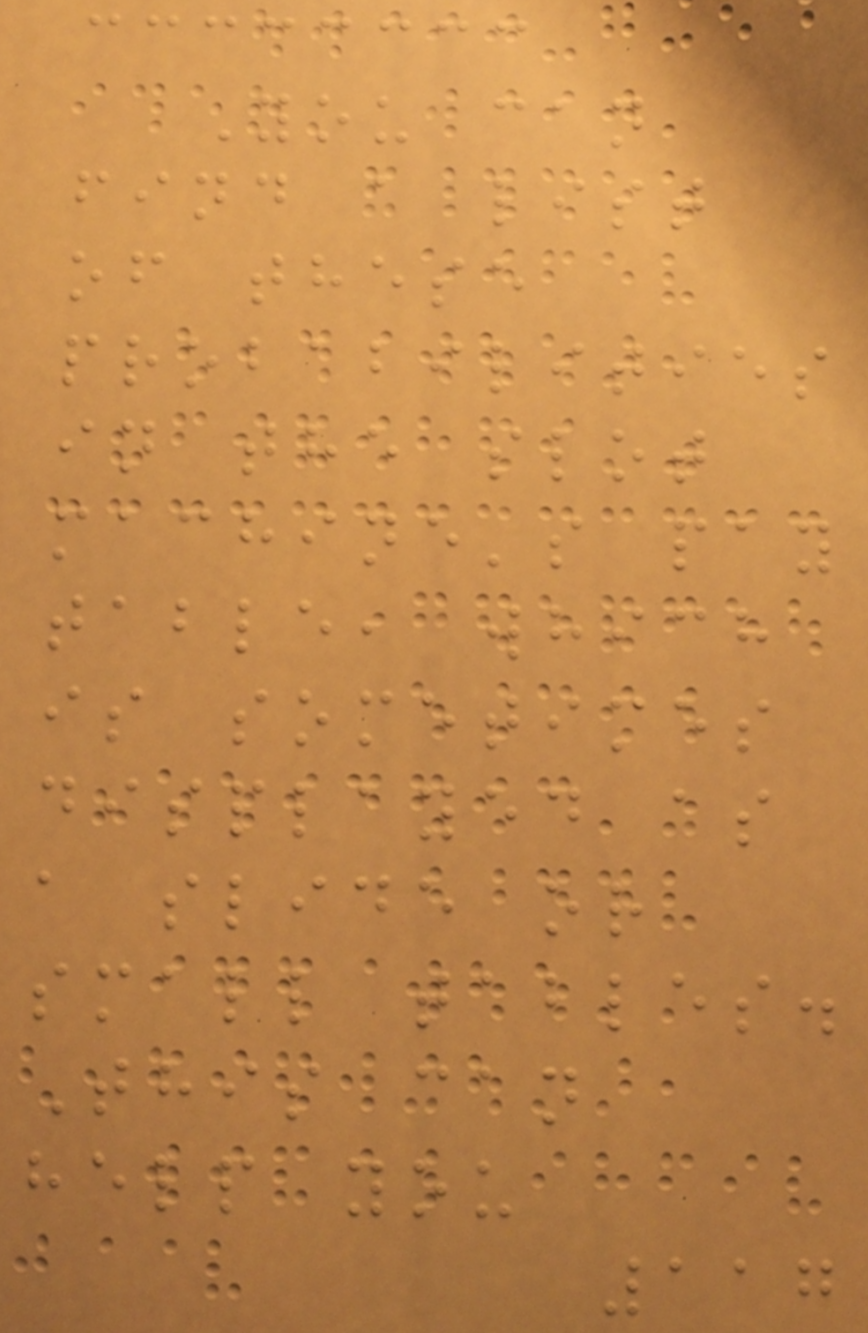You can
find a list
of these
probabilities
in the slot
machine's pay
table, which
is sometimes
displayed as
a slide or
small tables.
This can
help you
117
